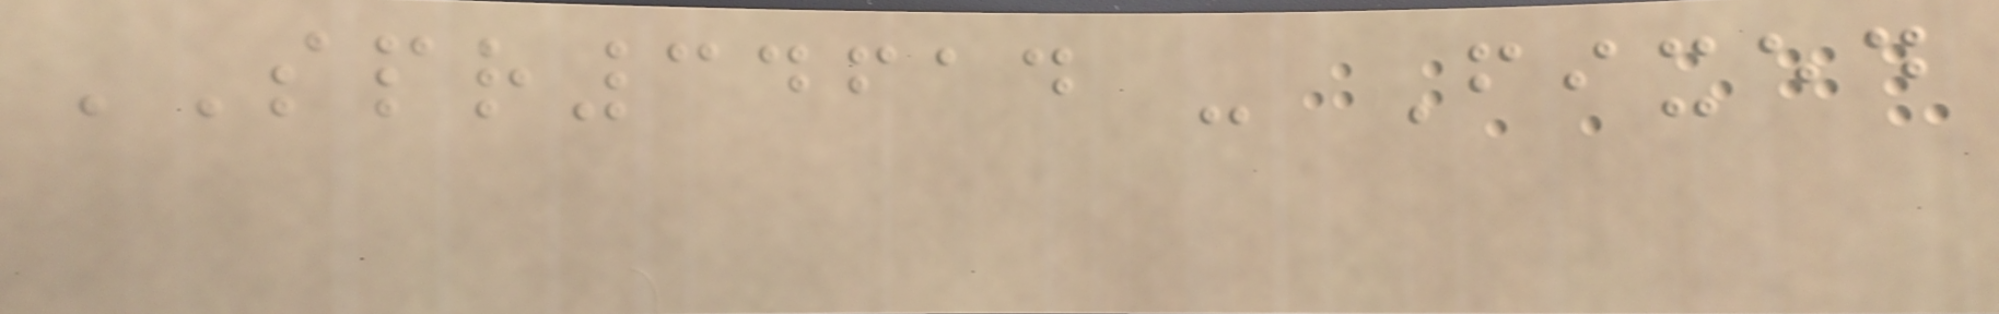SPR34614 - Fixed
